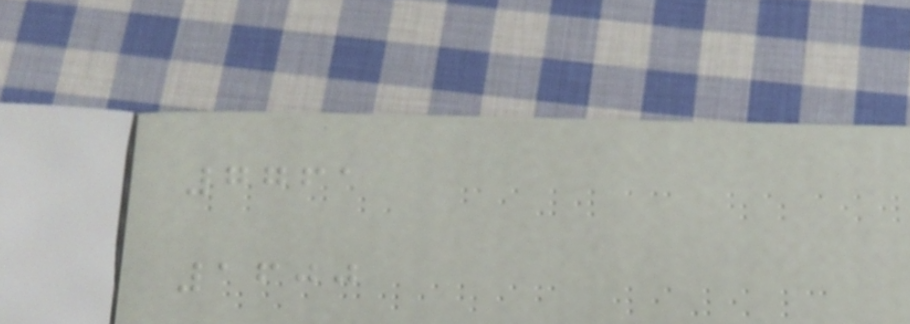7761
1600
